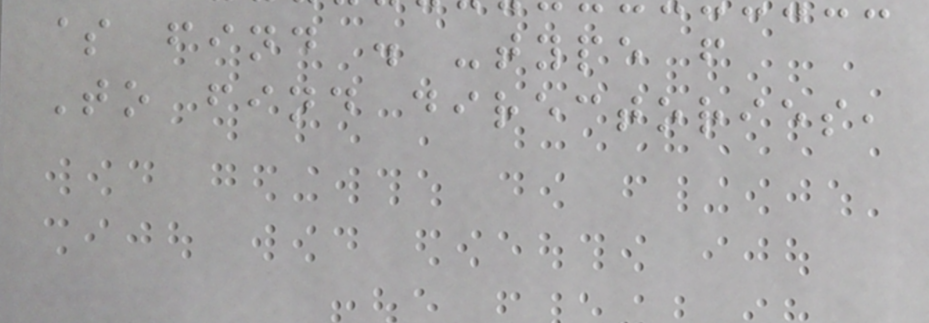$ find . -type f
To find directories,
